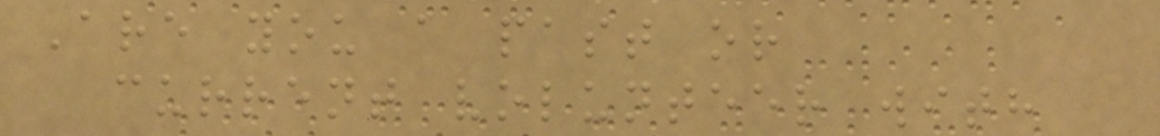Are you a past or
current volunteer with
